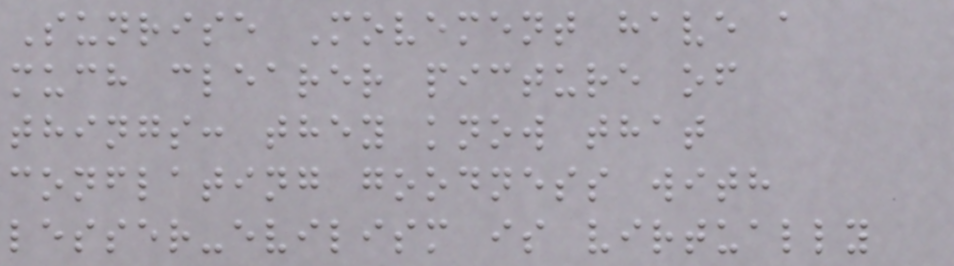Sunrise Movement have a
much clearer picture of
things: they know that
conflating goodness with
lesser-evilism is virtually
